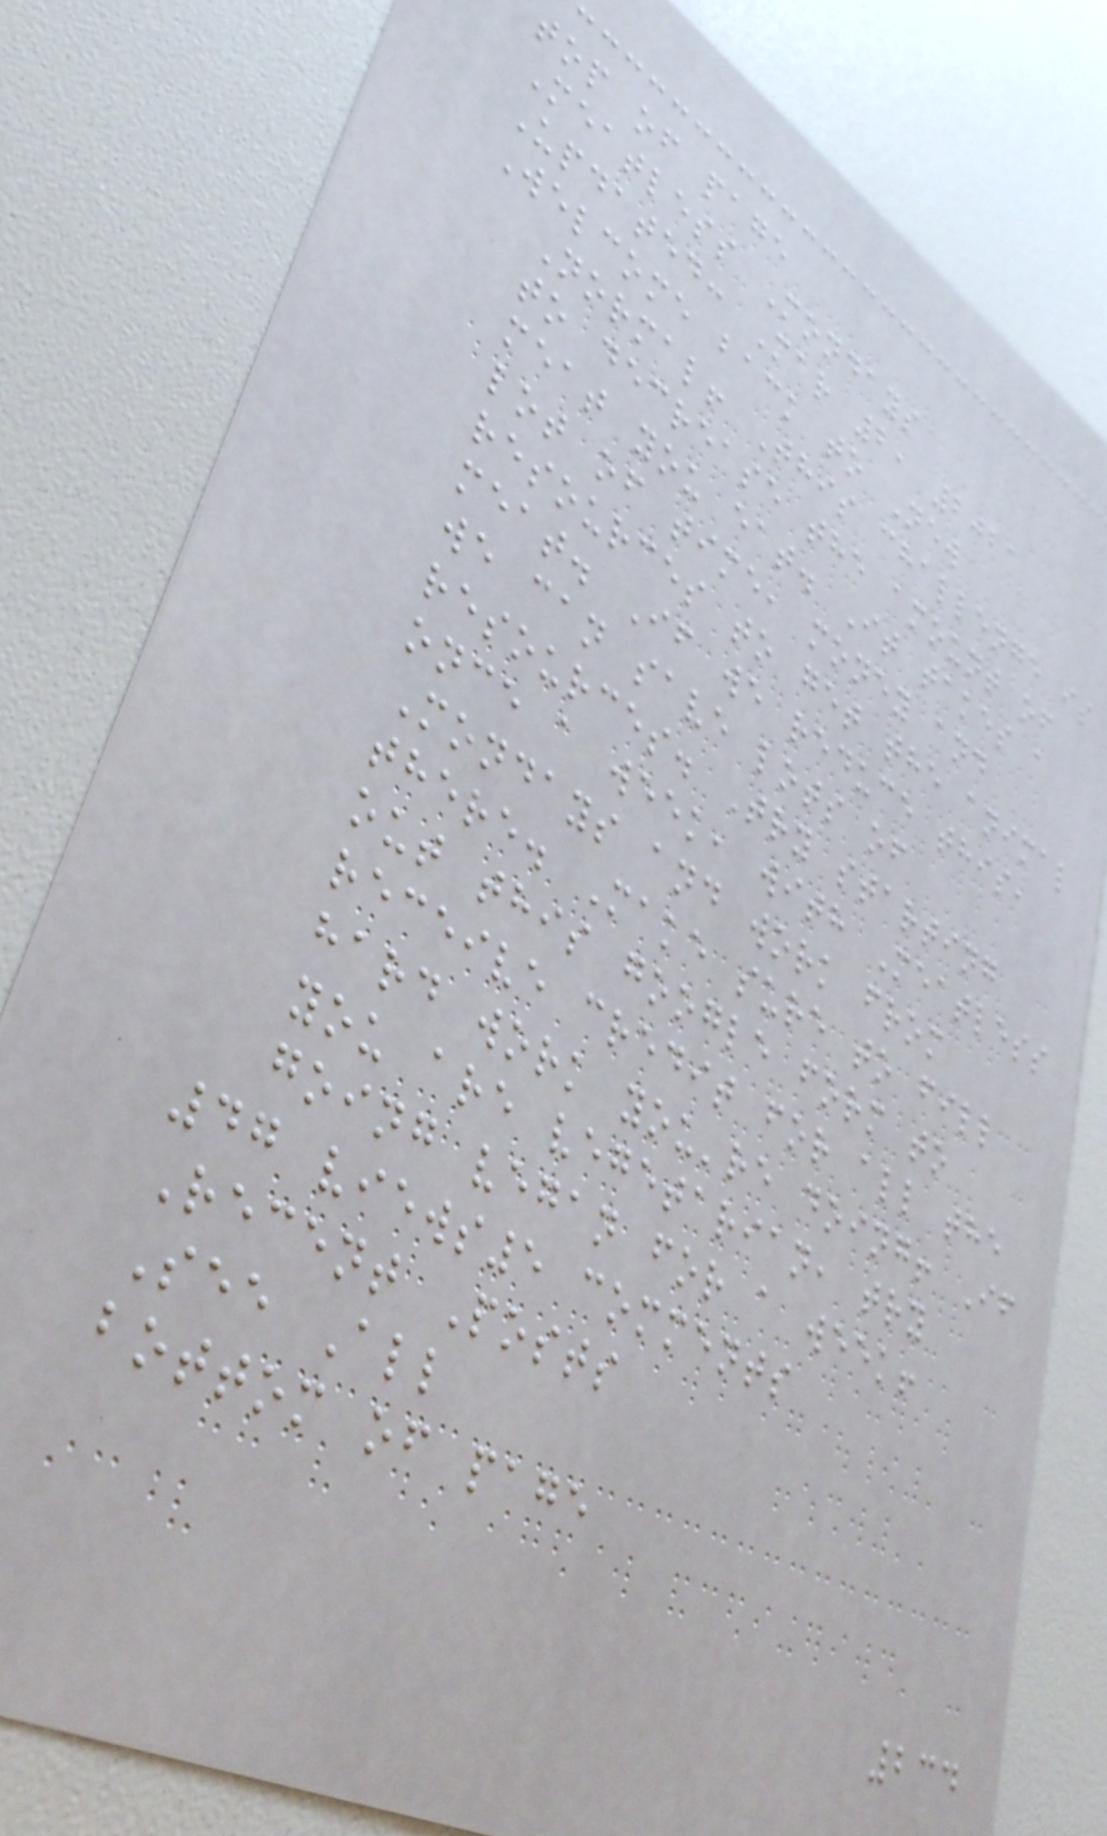top of page
Meatless Mondays
Updated: Mar 2, 2021
Welcome back to New
Normal! This challenge is
to decrease the amount of
meat you eat. It takes a
lot of time, money and
resources to get the animal
meat. If we reduce this,
we can save lots of
resources. Try starting
once a week, with Meatless
Mondays and work from
there. Make sure to fill
out this google form to
receive credit for all the
hard work you're doing! If
you are vegetarian, try
going vegan for a week!
47 views5 comments
Recent Posts
See All
bottom of page
234
